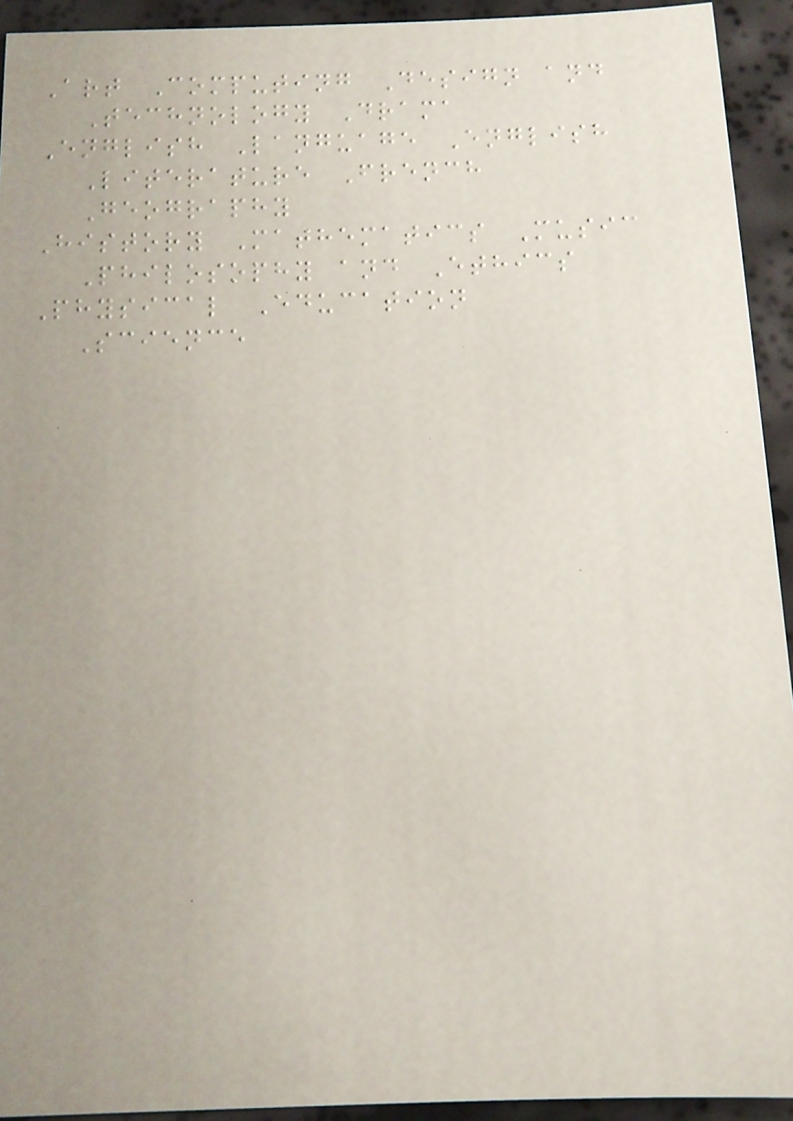Art Computing Design and
Technology Drama
English Language English
Literature French
Geography
History Mathematics Music
Philosophy and Ethics
Physical Education
Science
